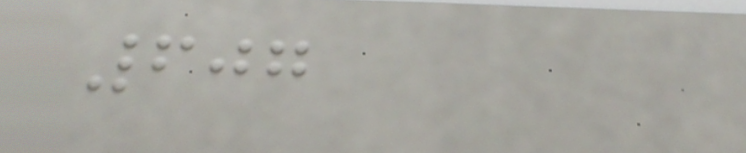607
